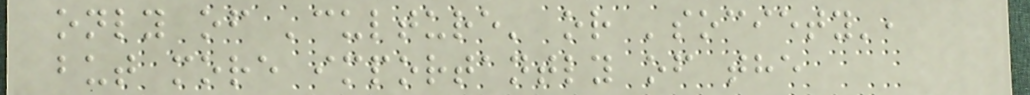only of 'culture' or 'society',
but more importantly of the
